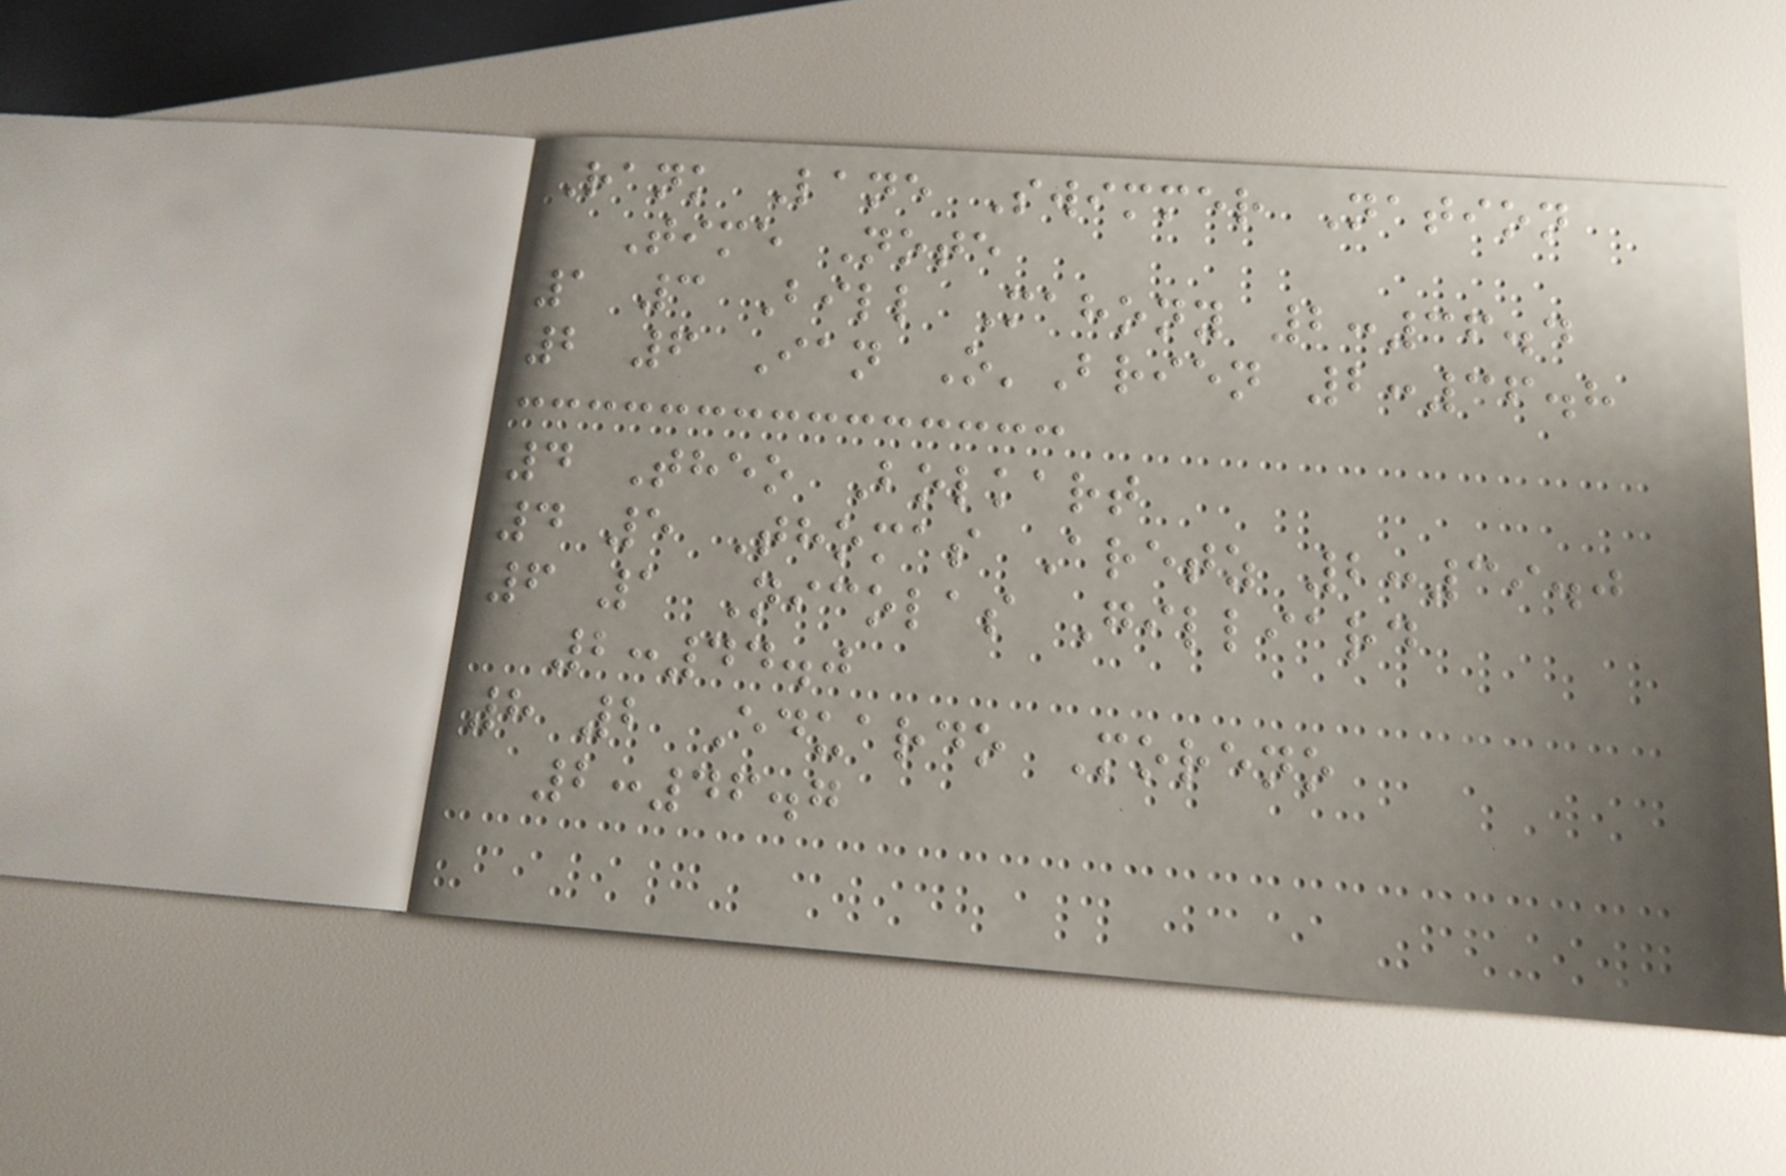Rank Lane Swimmer Nation
Time Note
1 3 Bill Mahony 2:36.4
2 6 Ian O'Brien 2:36.8
4 Theo Bolkart
4 5 Thomas Aretz 2:39.0
6 1 Nicolas Gilliard
2:44.0
8 2 Eduardo Moreno
2:46.7
